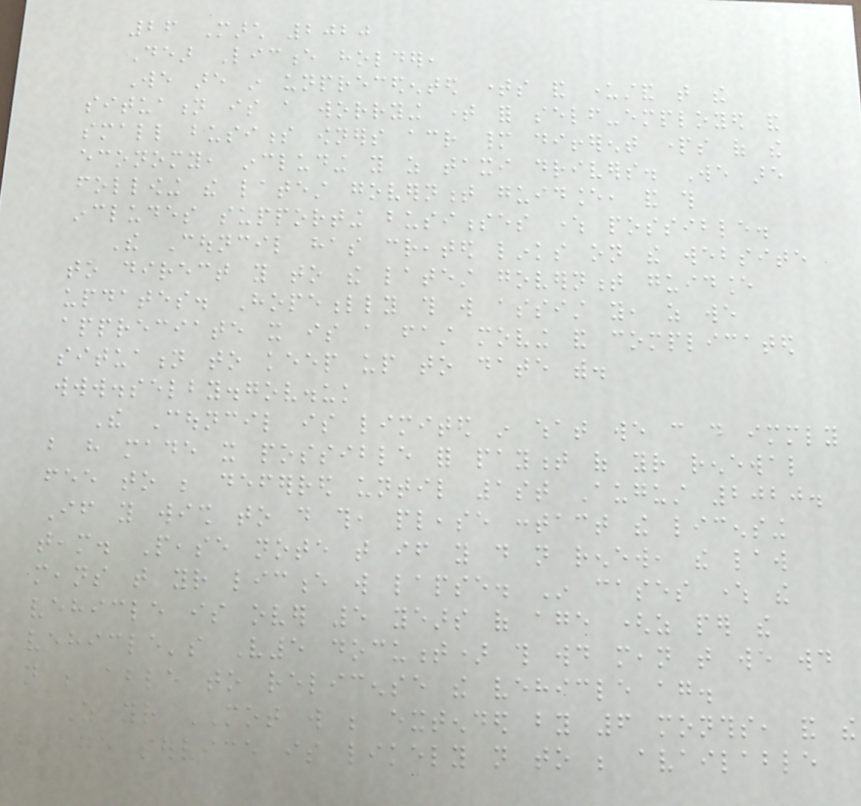26 March 2020
Dear Licence holder,
We are in unprecedented times and understand that the
situation is a worrying time for self-employed and
small business owners across many different parts of the
economy, including you as taxi drivers. We are
following the latest government guidance, and this
includes supporting businesses where possible.
The Council has created links on the website
to direct you to the latest government guidance
updates. Hopefully this will assist you, as we
appreciate it is a fast moving and complicated
situation to keep up to date with.
www.selby.gov.uk
The Council is limited in what we can do immediately
but have made it possible for payment of your renewal
fee to be deferred until 1st August 2020.
If you wish to do this, please contact the licensing
team. Pease note that if you do not renew, the law
means that your licence will lapse. In cases where the
vehicle is over 5 years of age (as per the
vehicle's V5 document) this would mean that we would
not be able to relicense the vehicle again.
As your MOT will be extended by 6 months, and the
garage service is likely not to be available
